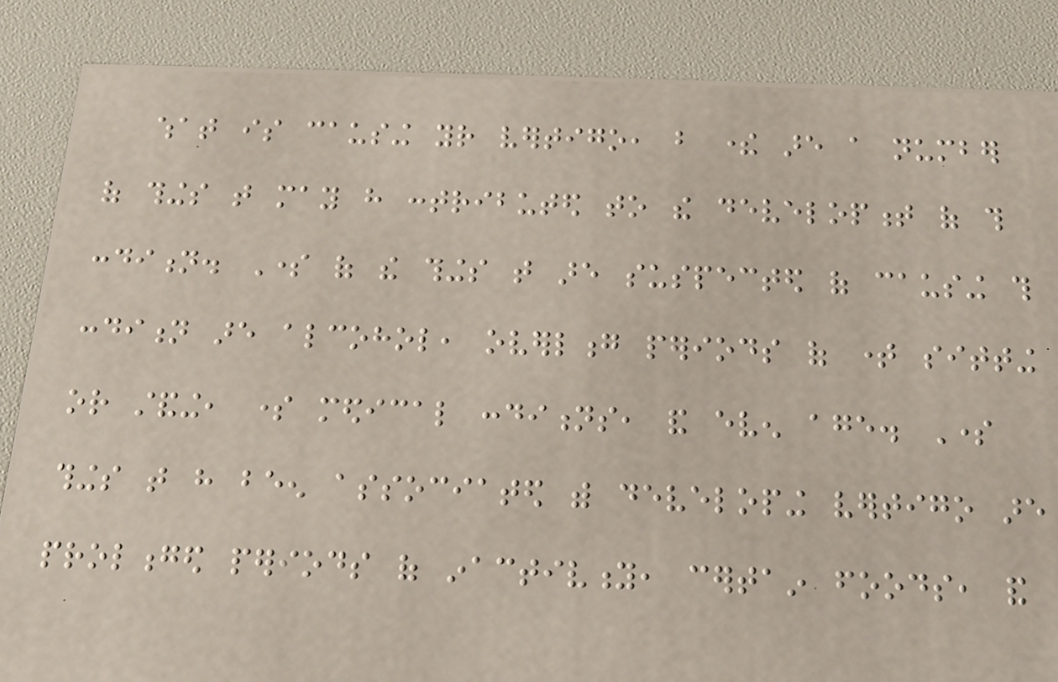what is causing your vertigo, but there are a number
of things that may have contributed to the development of this
condition. Some of the things that are suspected of causing this
condition are alcohol, overlong periods of time sitting
or standing, some medical conditions, and even age. Some
things that have been associated with developing vertigo are
prolonged periods of inactivity, certain foods, and
